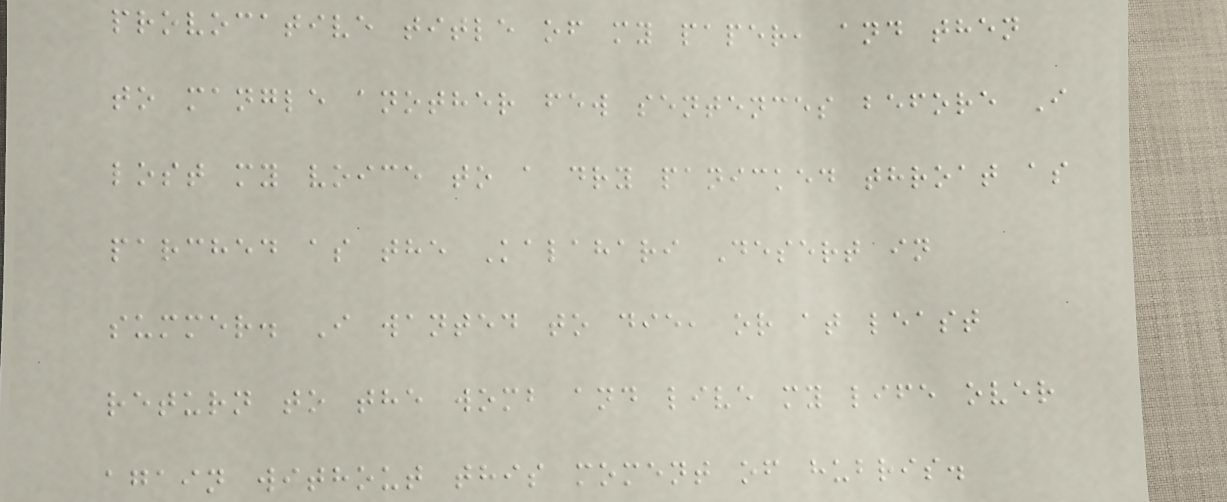provocative title of my paper, and then
to mangle another few sentences before I
lost my voice to a dry panicked throat as
parched as the Kalahari Desert in
summer. I wanted to die, or at least
return to the womb and live my life over
again without this moment of hubris.
